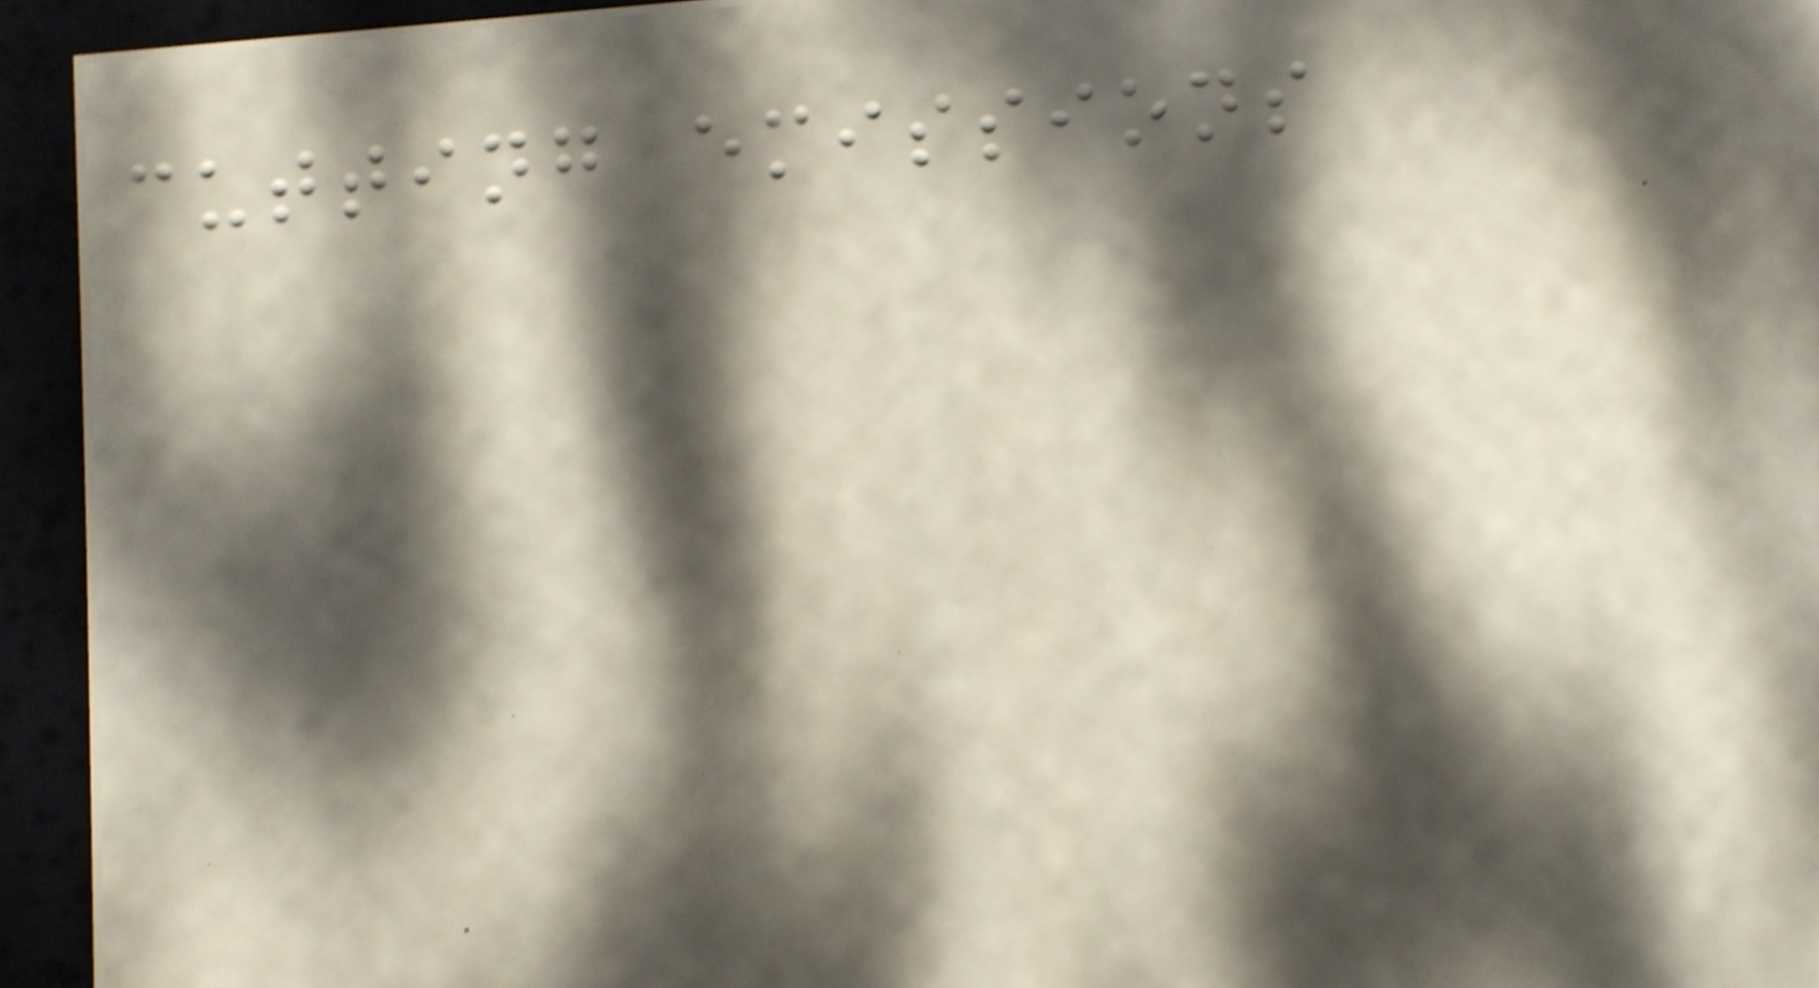cutting emissions
